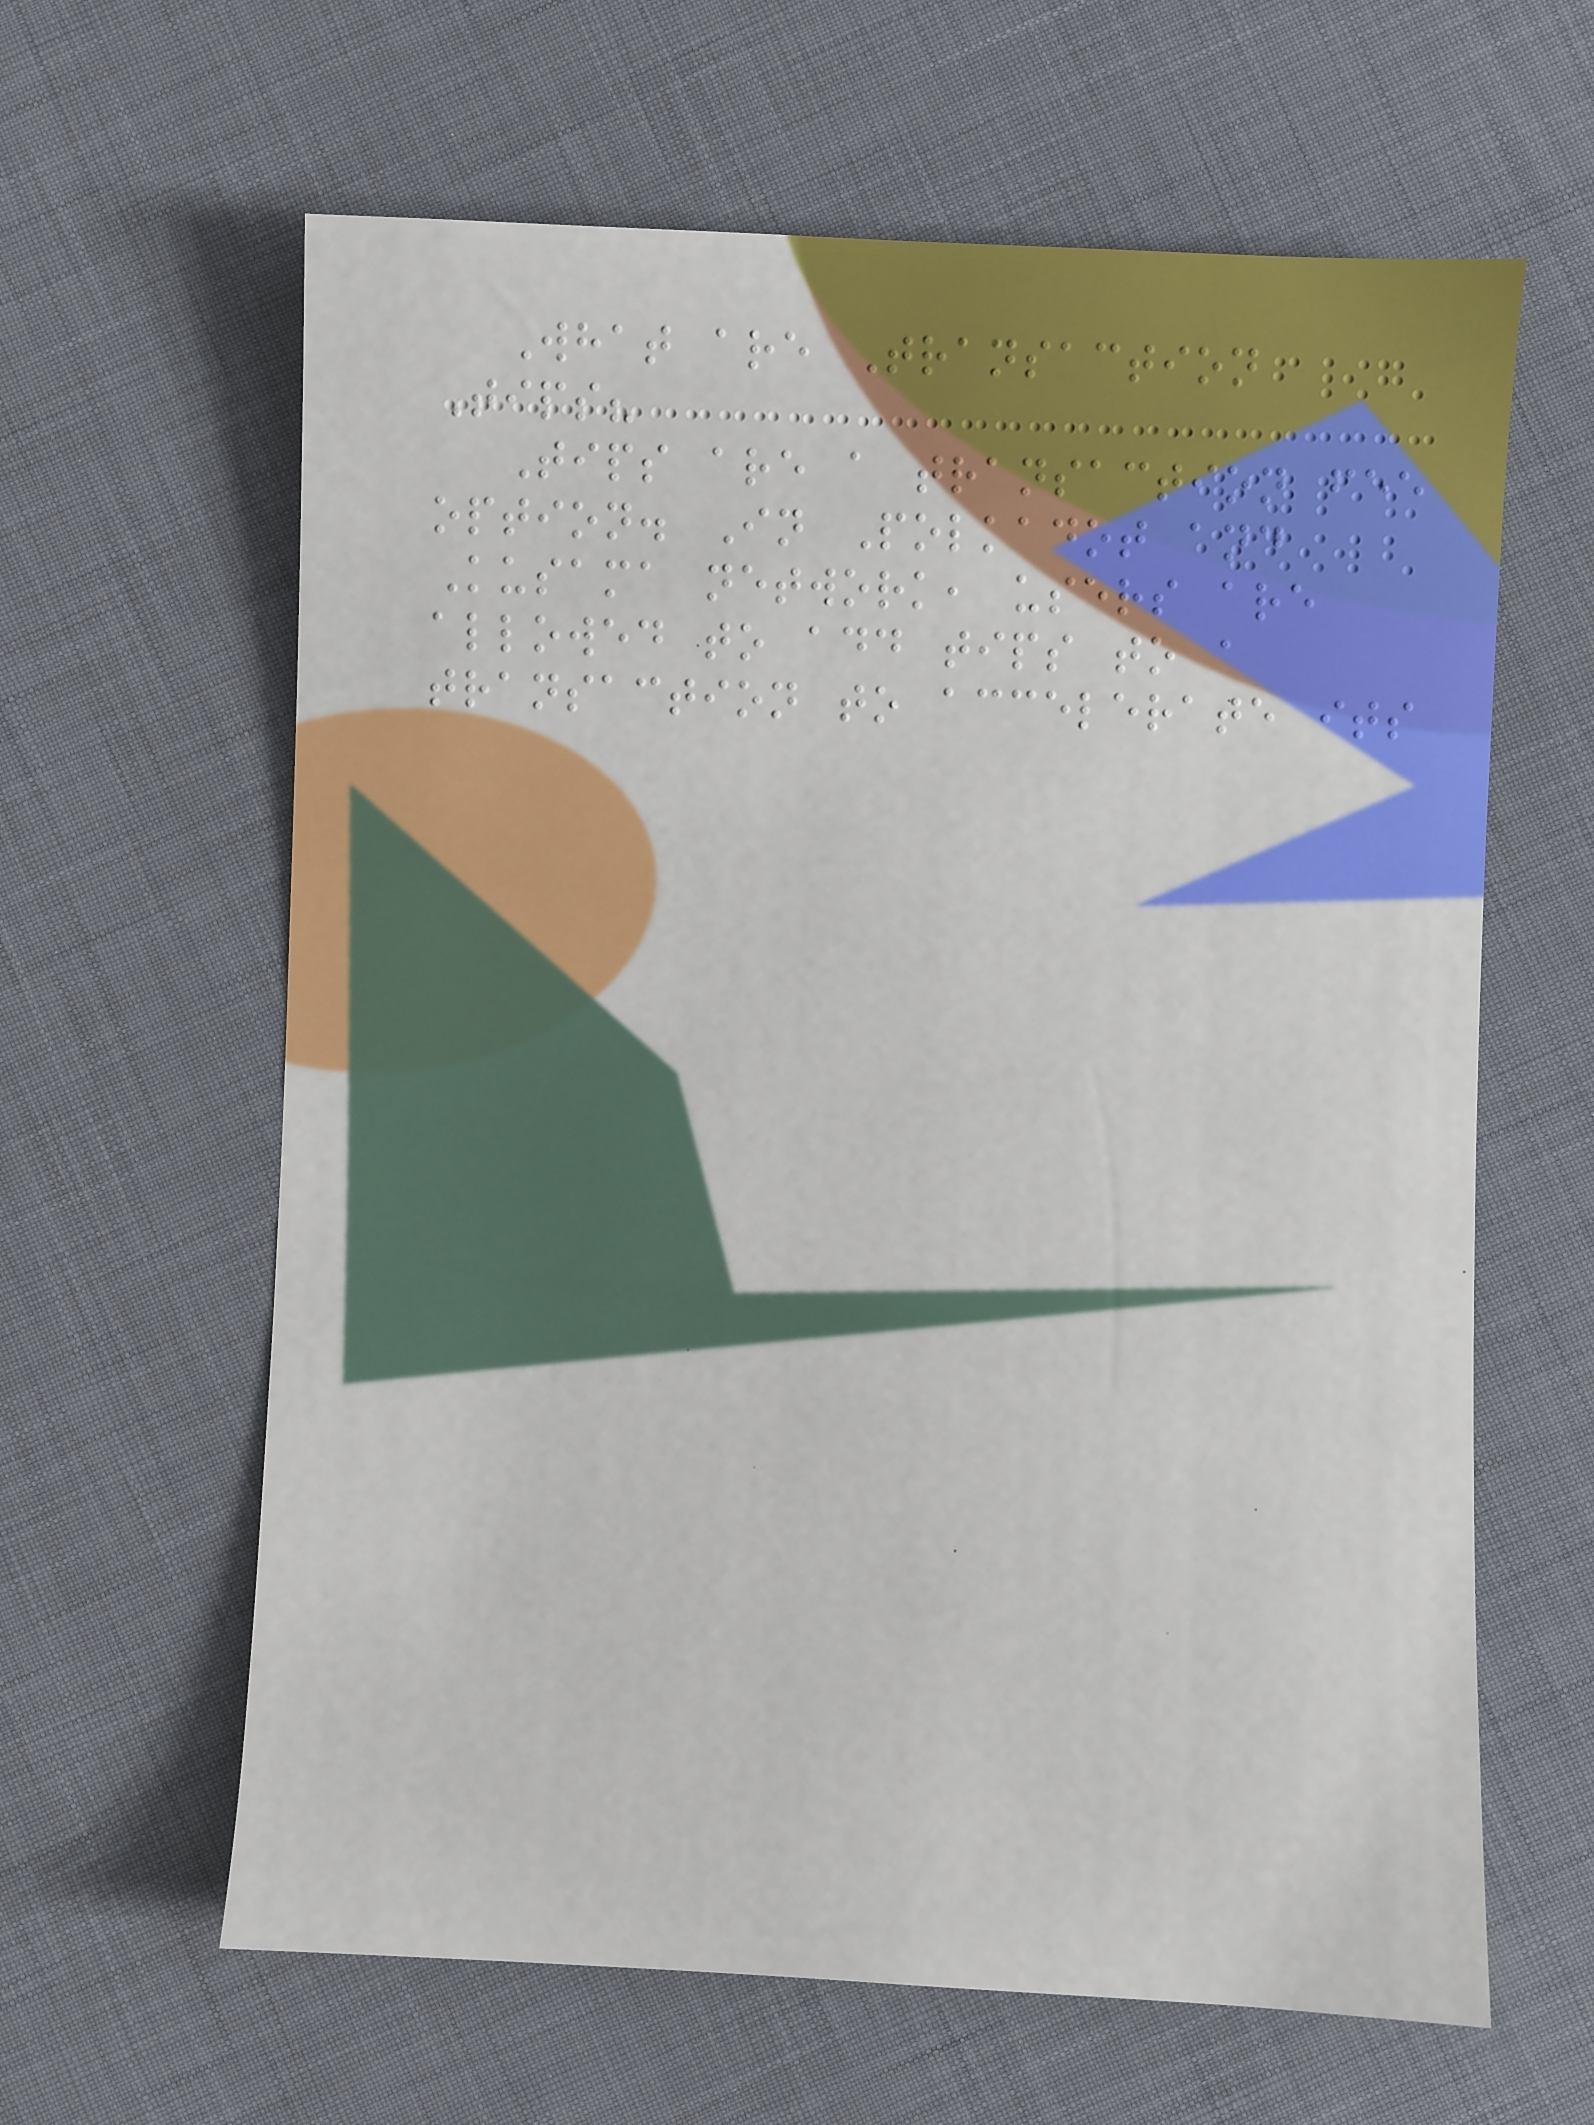What are Transaction
Tips?
Tips are a transaction fee
option. In Polkadot and
Kusama network, users are
allowed to add tips to a
transaction to accelerate its
